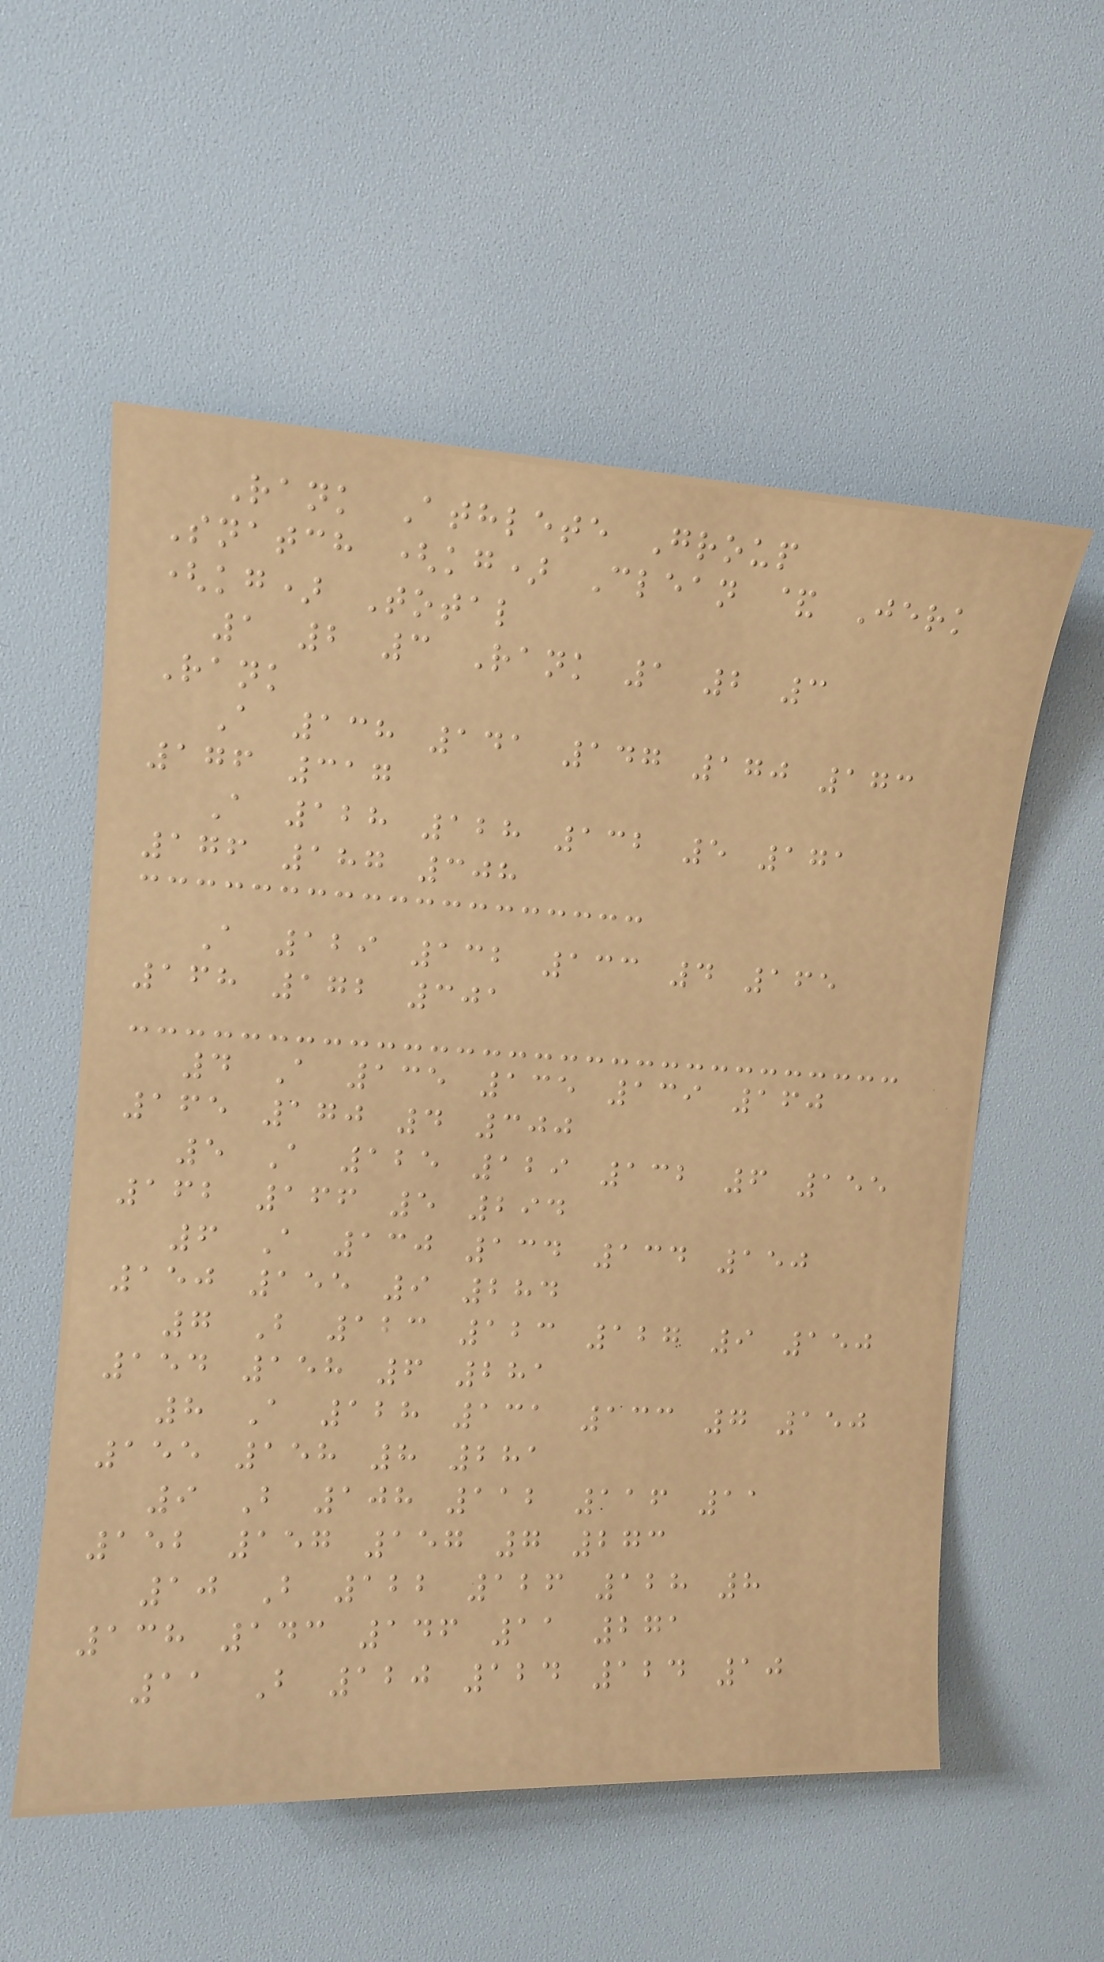Rank Athlete Group
Snatch (kg) Clean & Jerk
(kg) Total
1 2 3 Rank 1 2 3
Rank
A 138 141 147 170 173
176 317
A 128 128 132 5 171
176 187 308
A 129 132 133 4 165
168 172 301
4 A 135 135 139 160
165 170 4 300
5 A 125 129 132 6 155
162 166 5 294
6 A 130 134 134 150
150 155 9 284
7 B 123 123 127 9 150
154 158 6 281
8 A 128 131 133 7 150
155 158 8 281
9 B 108 112 116 11
152 157 157 7 273
10 B 122 126 128 8
138 143 146 11 271
11 B 120 124 124 10
